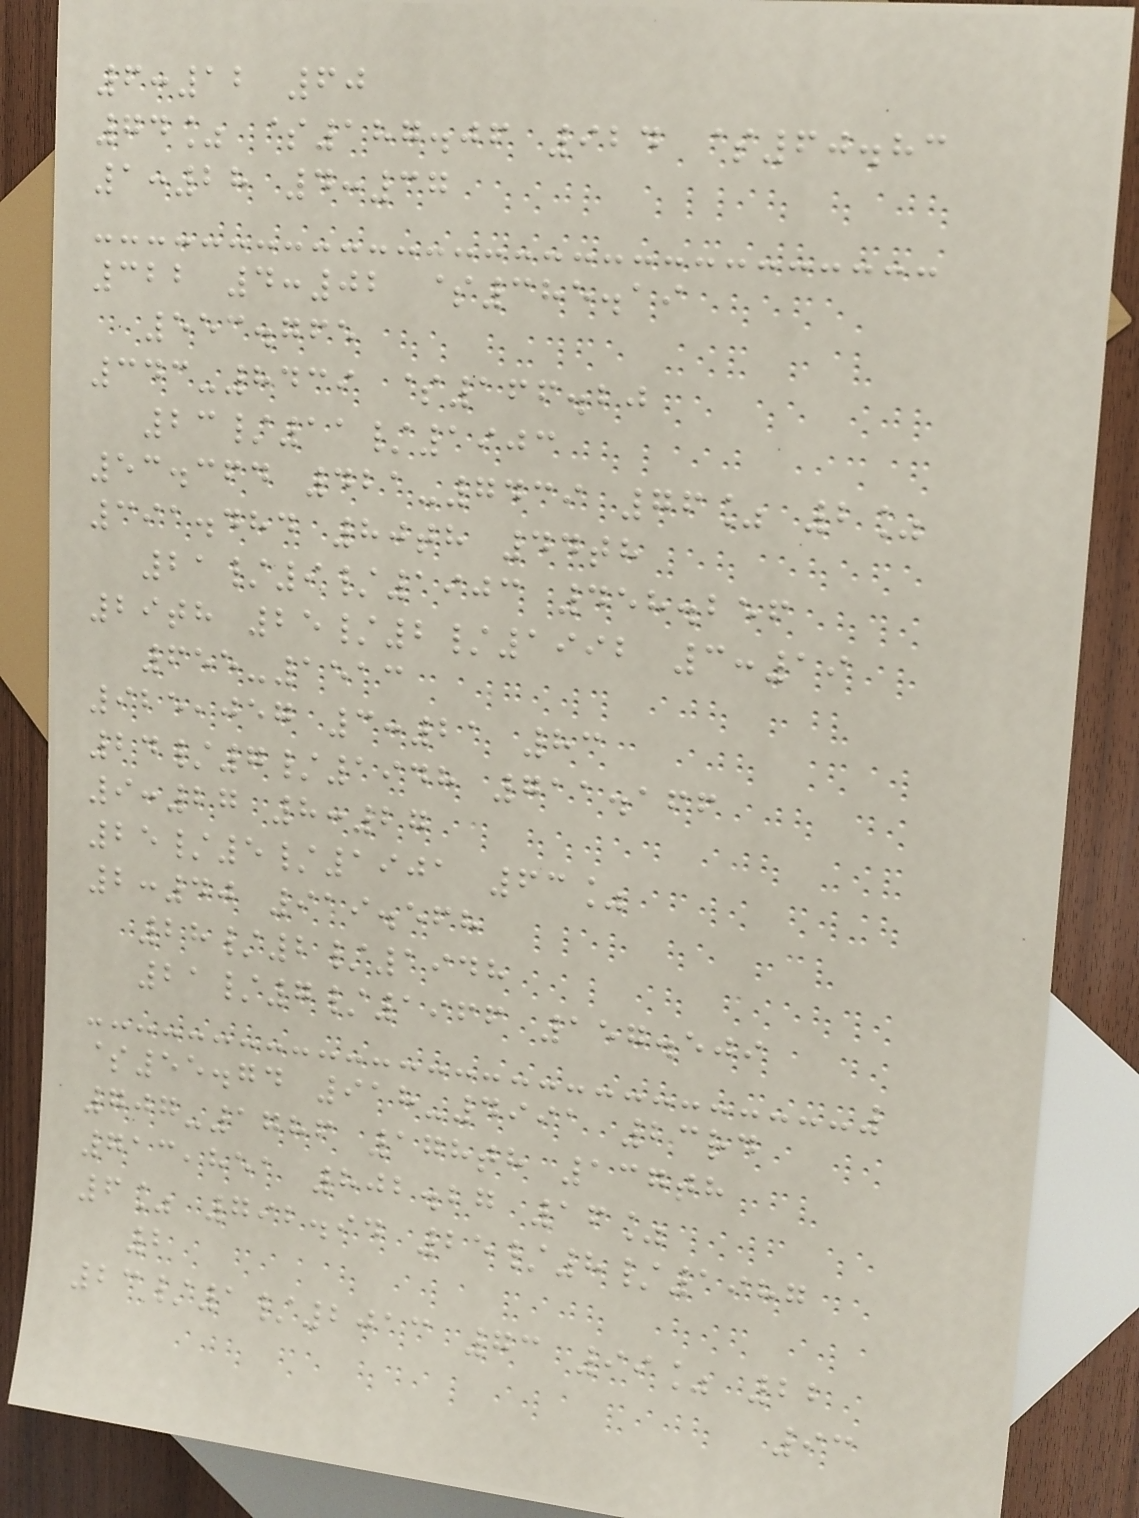6:12 60
74% $187.06 924 $60.83
1:28 4:37
322 4:02 $385.19
553.765
343-8439 $166.20
23/11/1903
53.364 421-7439 76% 2%
391.484 80th 44th
21/9/1903 458.256
29th 25/2/1992 3:19
655-1513
925,057 3:21 83
24/7/1948 711.166
9:27 8:27
25/5/1901 63%
2:40 919.568
28/2/1948
21/7/1966 157.509
$55.74 918-4991 23rd
707-1786 178th 137th
713,851 802.27 16%
6% 792.94 25/8/1987
2
23/1/2013 73 99% 22
93
